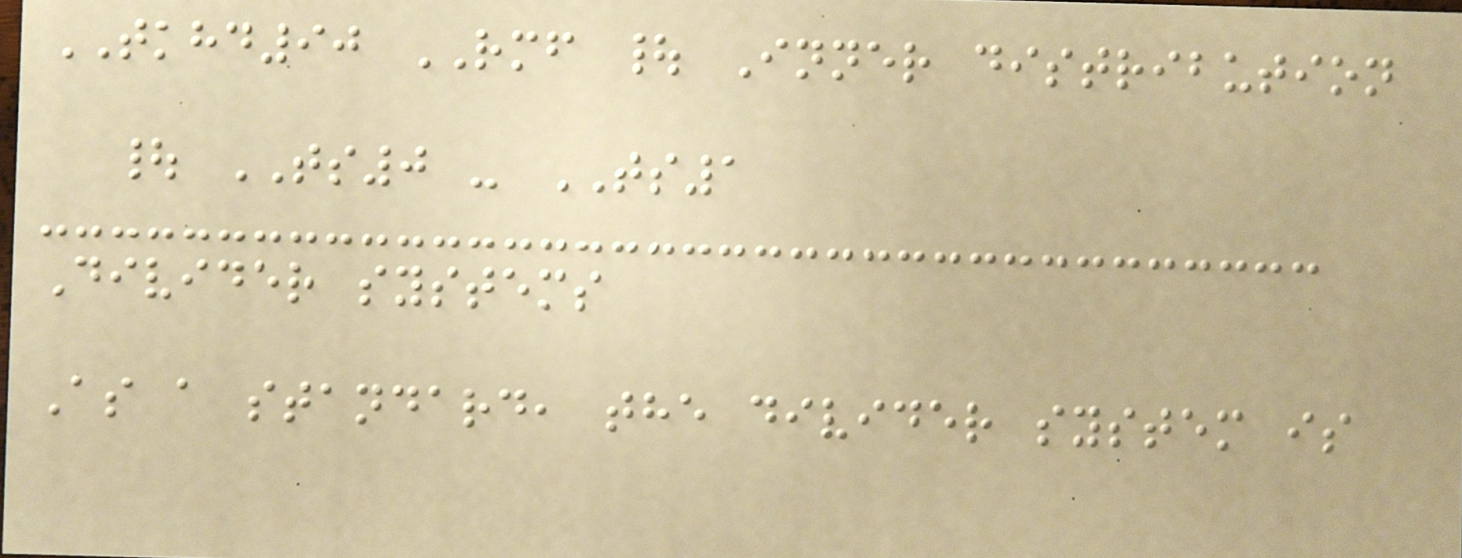TKHD90 RMF | Inner distribution
| TS0 - TS1
Divider systems
As a standard, the divider system is
